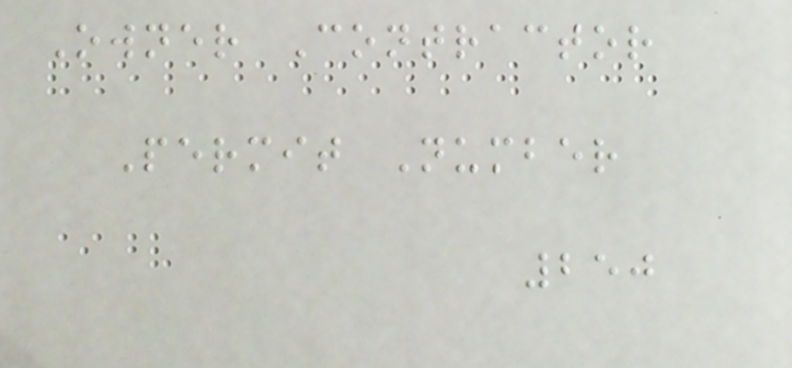Owner Contractor
Permit Number
250
